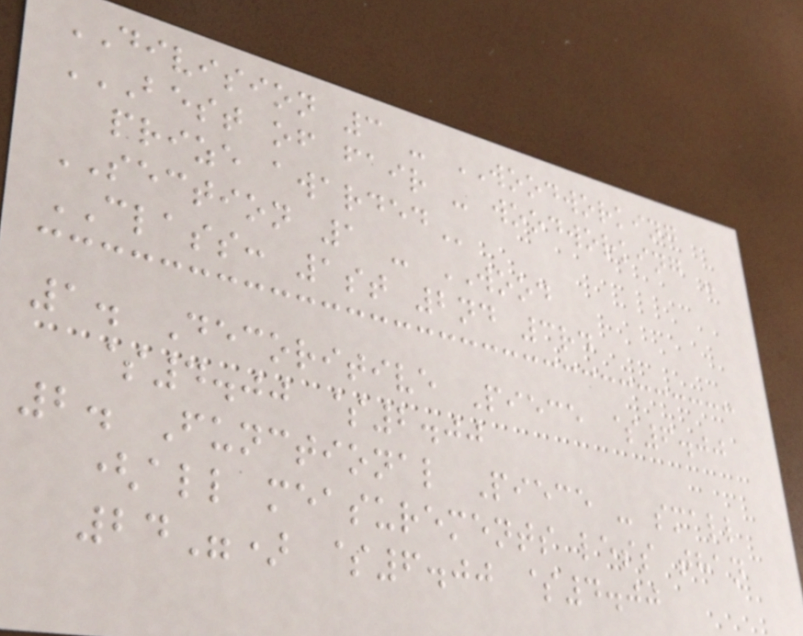DIVISION 3 - WOODWORKING
BEST OF FAIR - WOODWORKING -
PRIZE AWARDED
SECTION 1 - WOOD
CLASS: 1st 2nd 3rd
1. Decoritive Piece $6.00
$4.00 $2.00
2. Functional Piece - small
(all measurements less than
24") $6.00 $4.00
